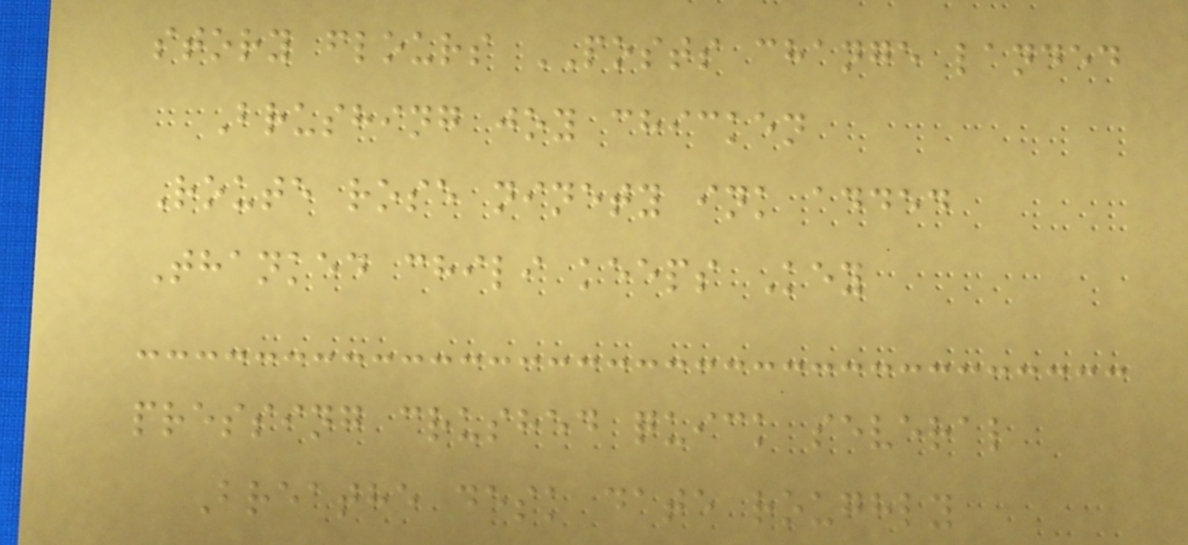story flours POSTS change landed
Brushing joy chicken
Route rose ninety ink added
Thanked chili keeps Key
pressing crushed quick several
Breathe desk date roughly
